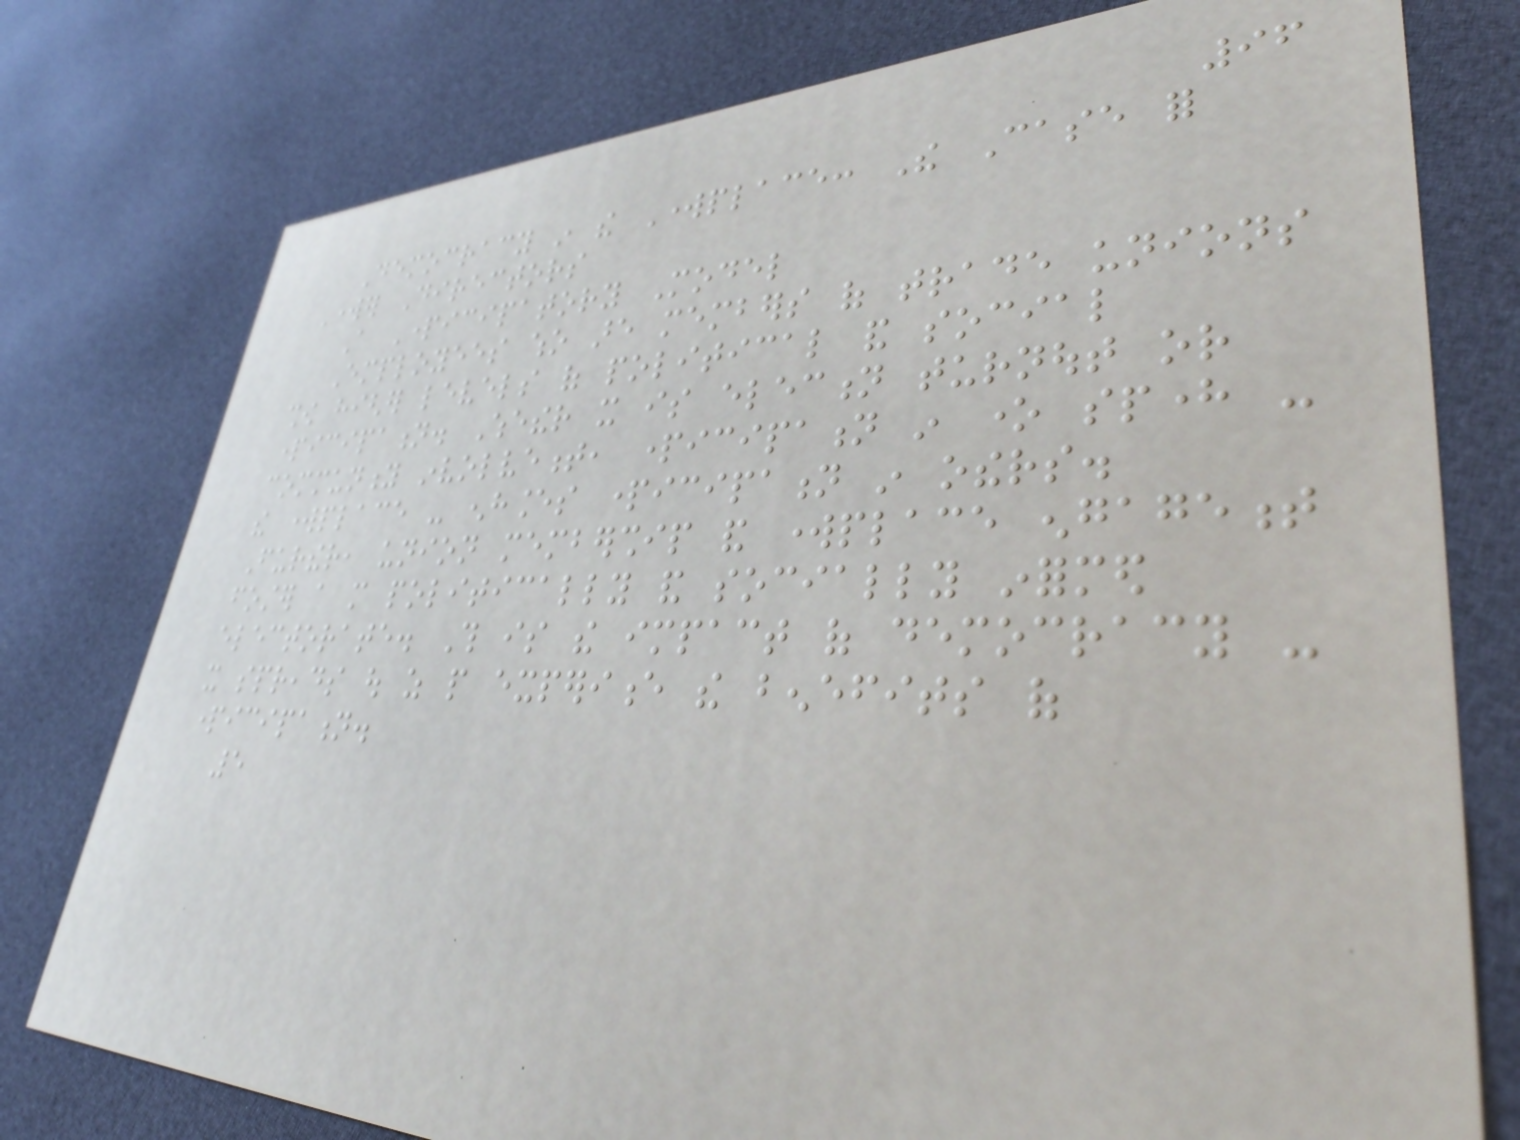96
Democracy in the Workplace: The Case for
Worker Directors
A Participatory Model
Employees who are members of trade unions
show higher levels of political and social
participation. Whether it is election turnout or
community involvement, participation in one sphere -
the workplace - enhances participation in others.
Further, union membership and workplace engagement
foster a more politically and socially informed
electorate. This is the impact of democracy -
it spreads out as people experience the benefits of
participation.
5
